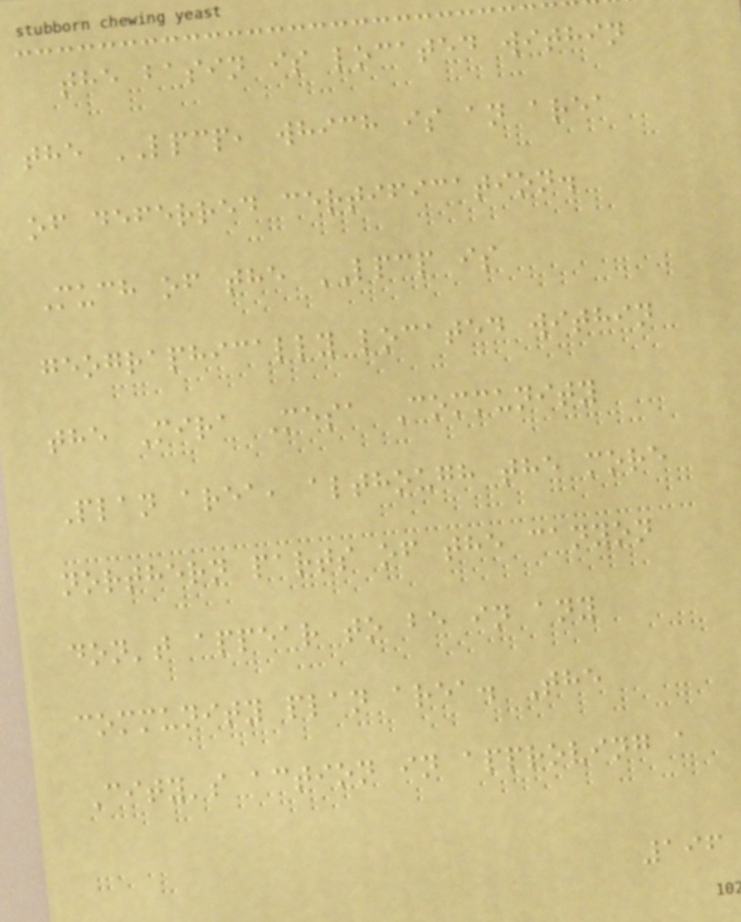the basin is located within
the LPCP, which is an area
of deferred certification.
Much of the LPCP is
geographically located within
the Mira Mesa Community
Plan area, although the more
northern parts of the canyon
don't appear to be in any
community plan area. The
City's action in approving a
196
